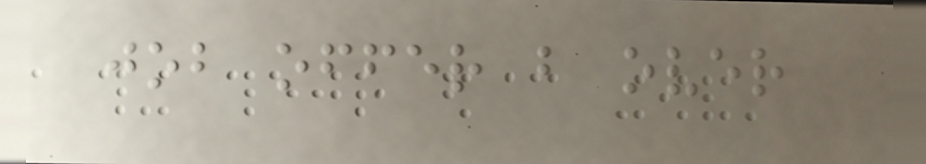job offer b over
